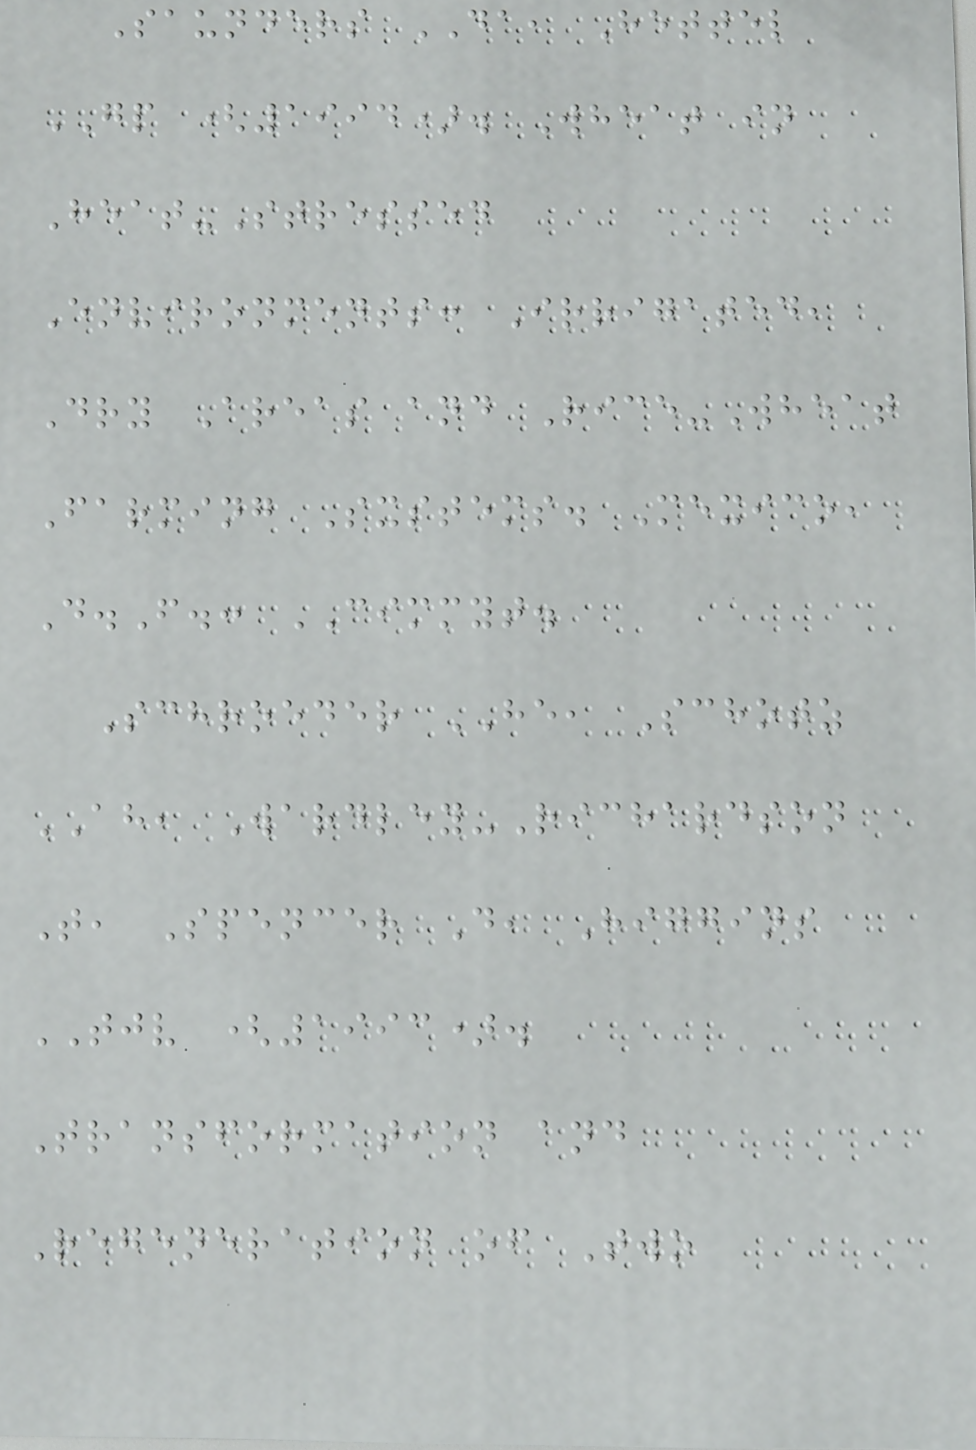Saunders DA, Hettel
GP (1994). Wheat in
Heat-Stressed
Environments: Irrigated,
Dry Areas and Rice-Wheat
Farming Sxstems. Mexico,
D.F.: CIMMYT.
Schroeder HE, Schotz
AH, Wardley-Richardson
T, Spencer D, Higgins
TJV (1993).
Transformation and
Regeneration of Two
